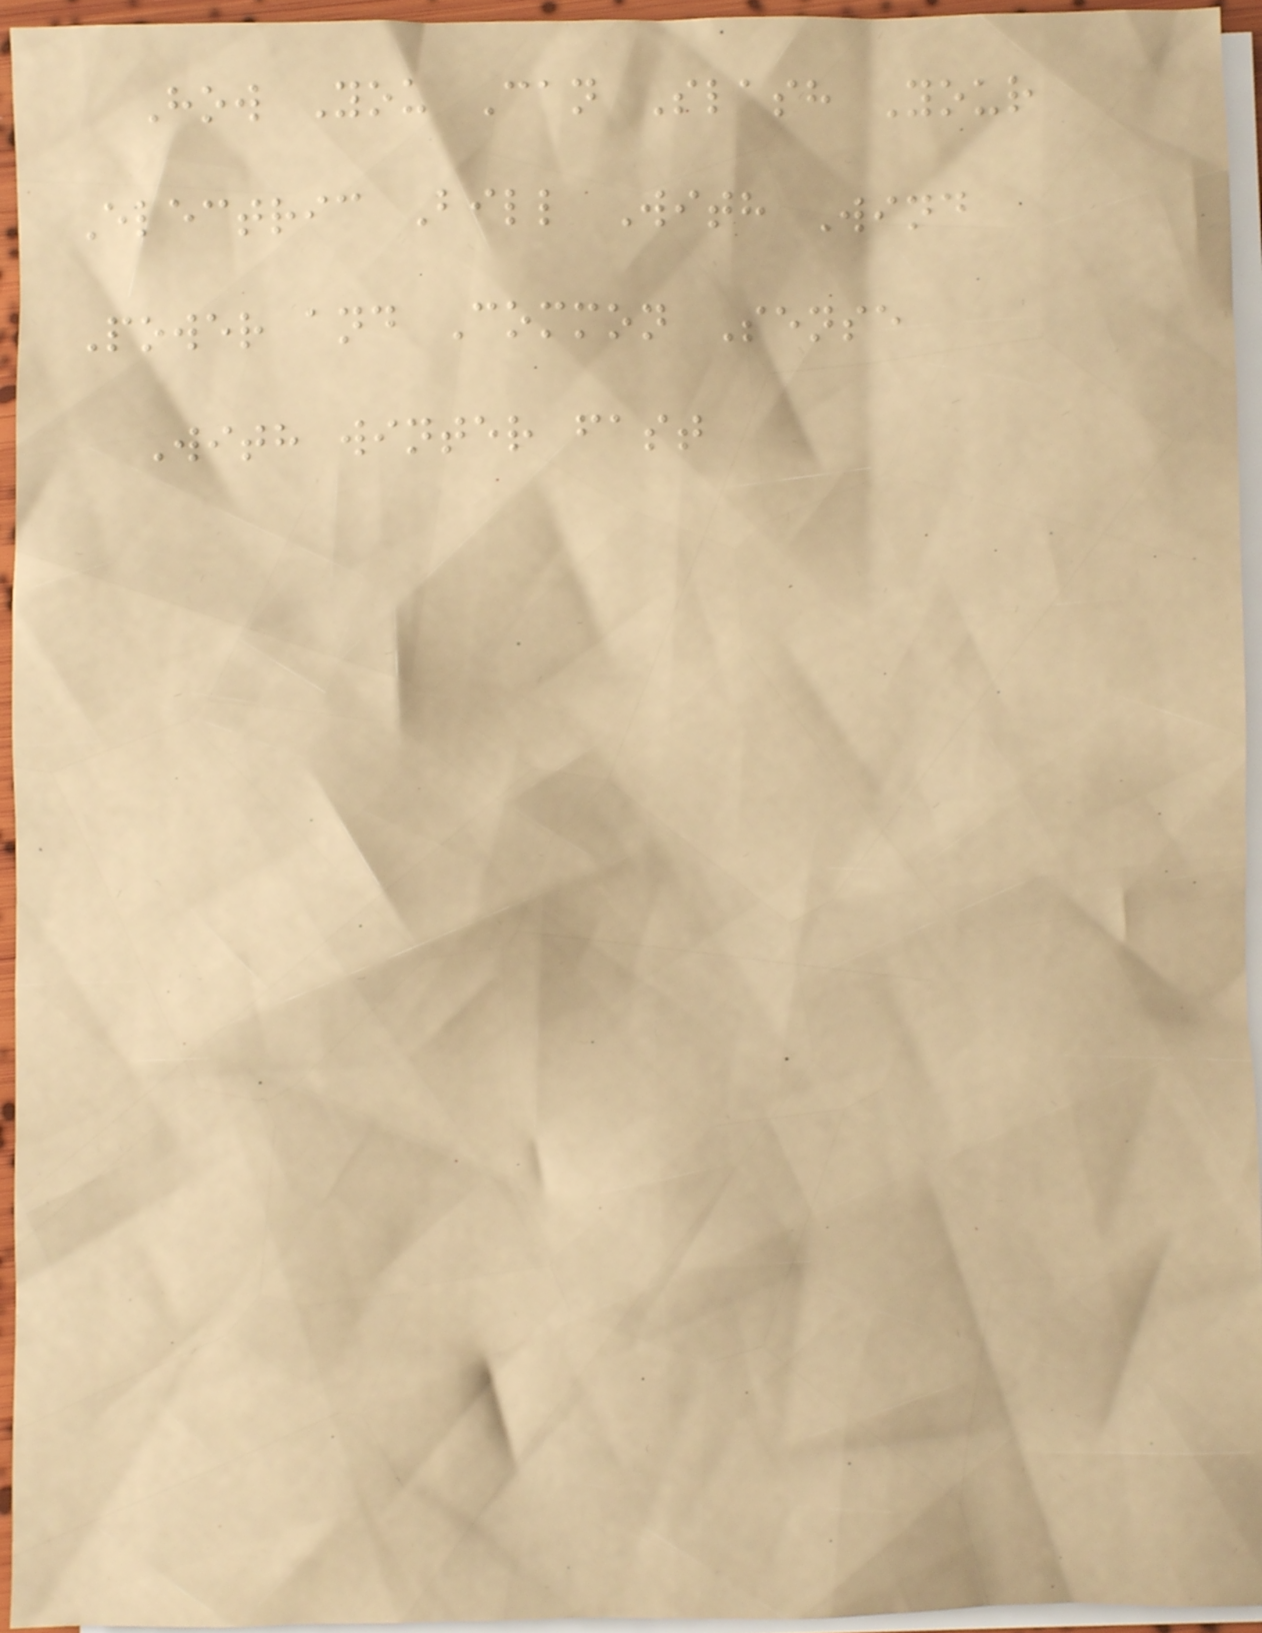How You Can Slash Your
Electric Bill With Wind
Power and Common Sense
With winter fast
